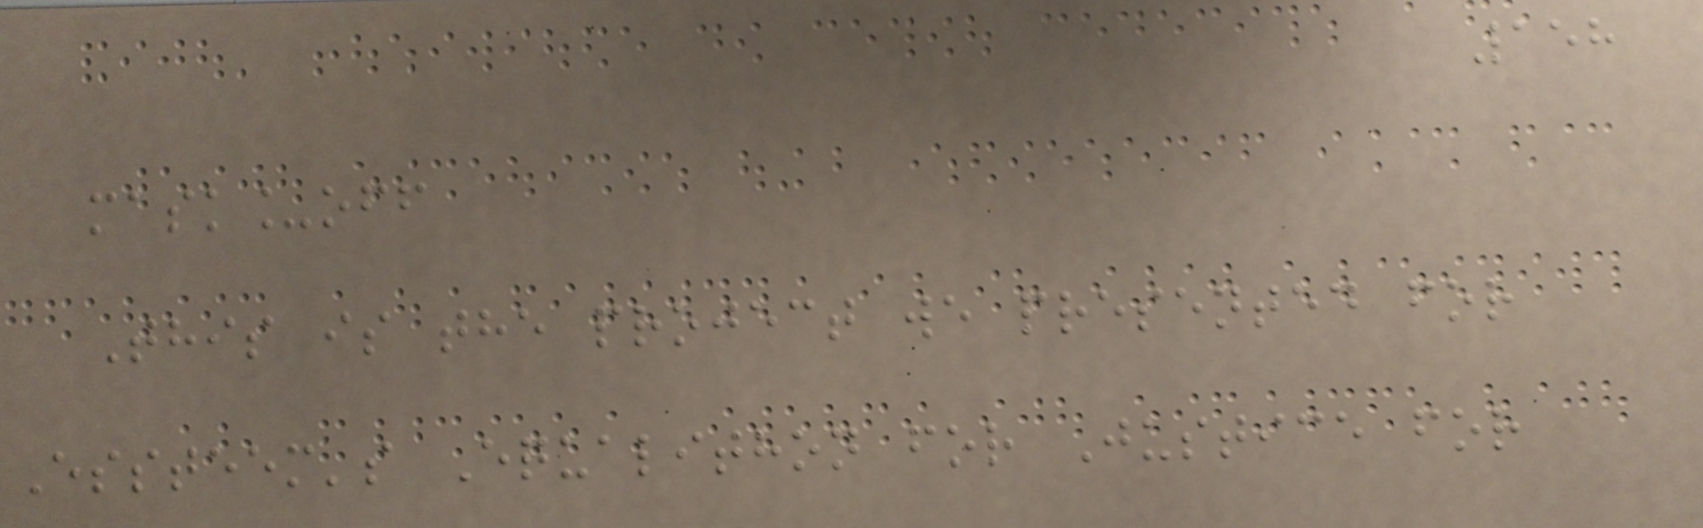158
mask_off
This is the project we presented for
Essteem's Equalithon for Justice for
